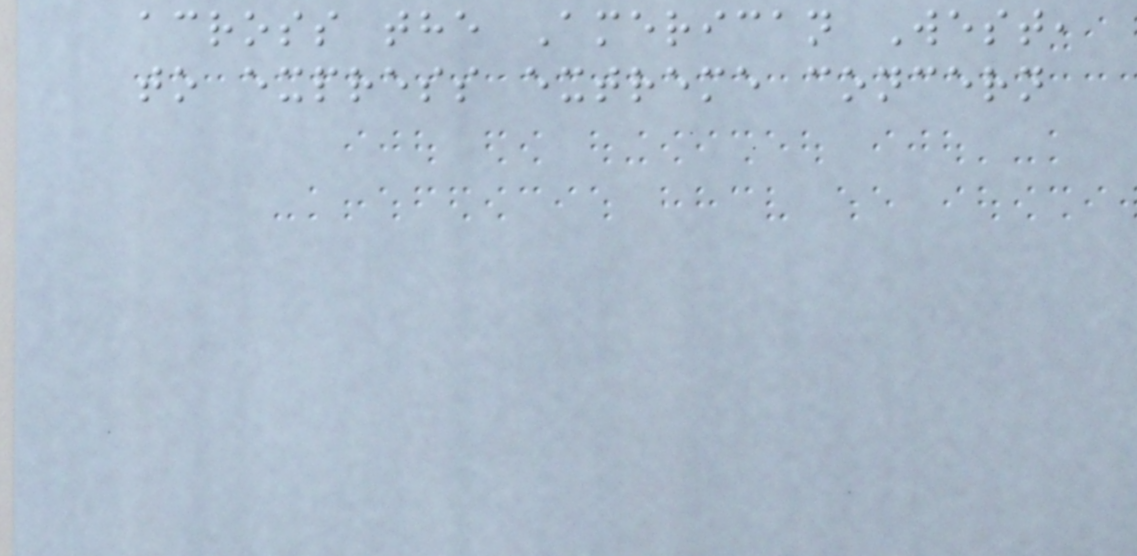across the American West,
to express extreme concern
